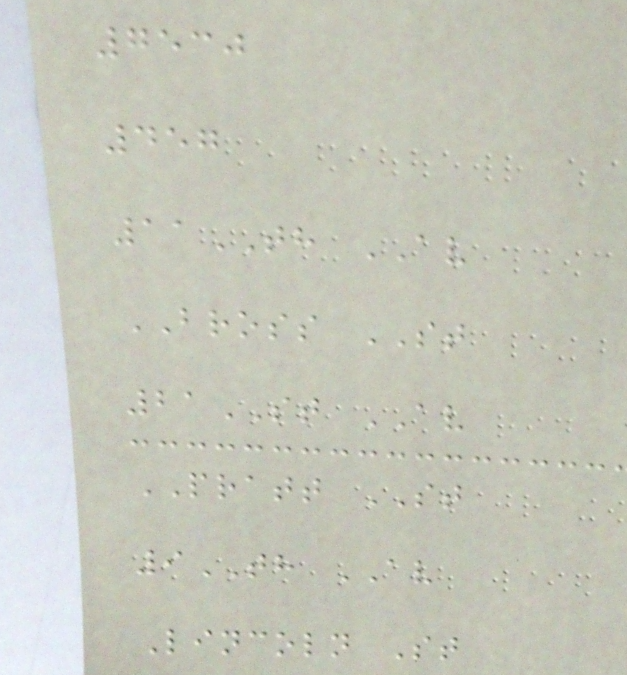7530
457
11TH AV
BROSS ST
21ST AV
PRATT ST
9TH AV
Lincoln St
